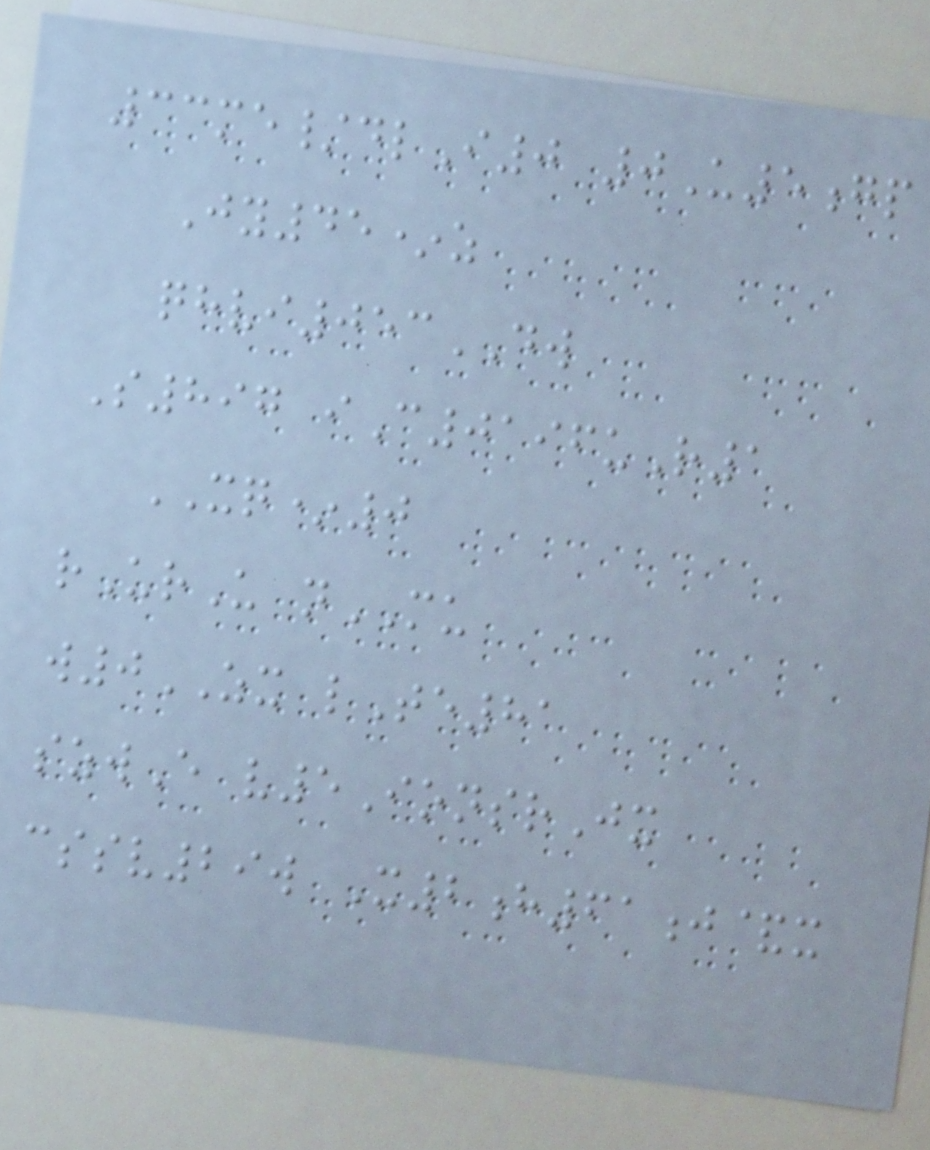33me/dlI0 0U5gp
Jy45*z
qhvi053DW
S897 iC0196uR1
XQ*0
rUrU nMU
w0ZX lTe81
szwE v5IonsrJx
cssv29w X2h61j&x
